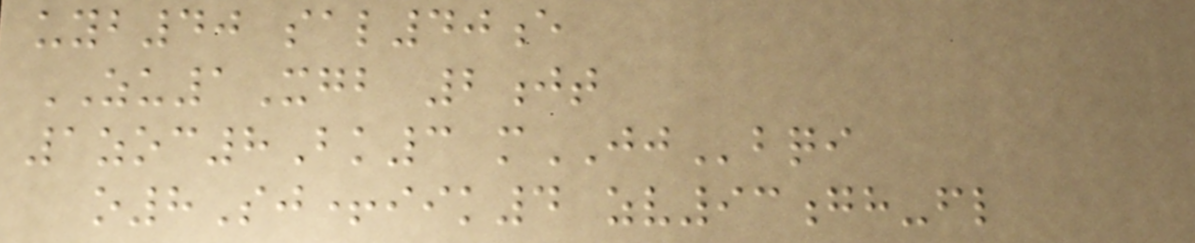uyb40 sal40e
ZU1Xgb 2jt
1zoc8Bk3 mJJbqi
o8Sj+iik4 zv93gh-fl
